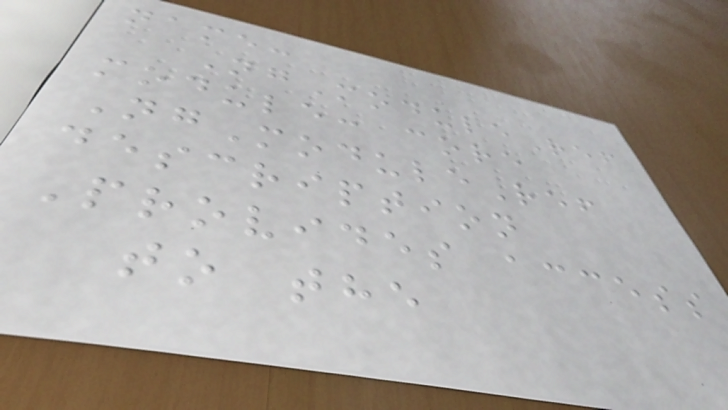name:
NgModuleRef
module: core
NgModuleRef
description
Provides access
to the
